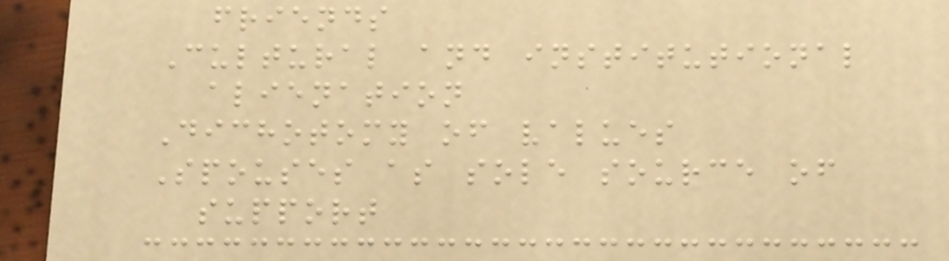friends
Cultural and institutional
alienation
Dichotomy of values
Spouses as sole source of
support
